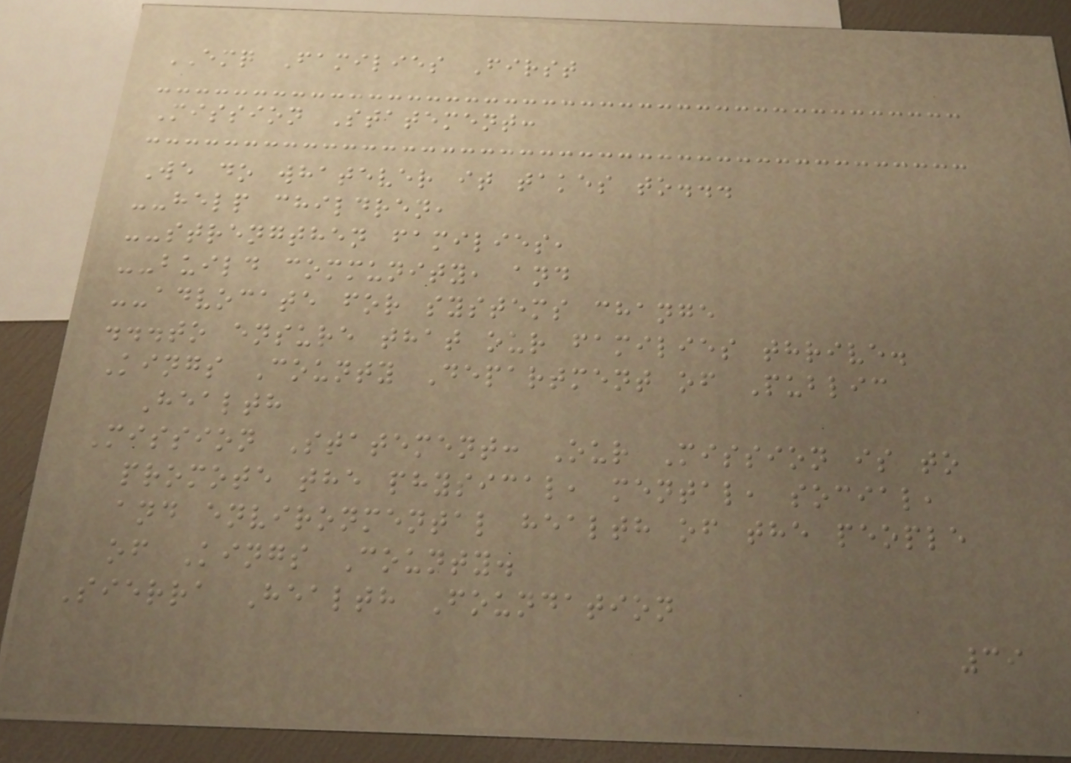EMQ Families First
Mission Statement:
We do whatever it takes to...
--help children,
--strengthen families,
--build community, and
--advocate for systems change
...to ensure that our families thrive.
Kings County Department of Public
Health
Mission Statement: Our Mission is to
promote the physical, mental, social,
and environmental health of the people
of Kings County.
Sierra Health Foundation
39
